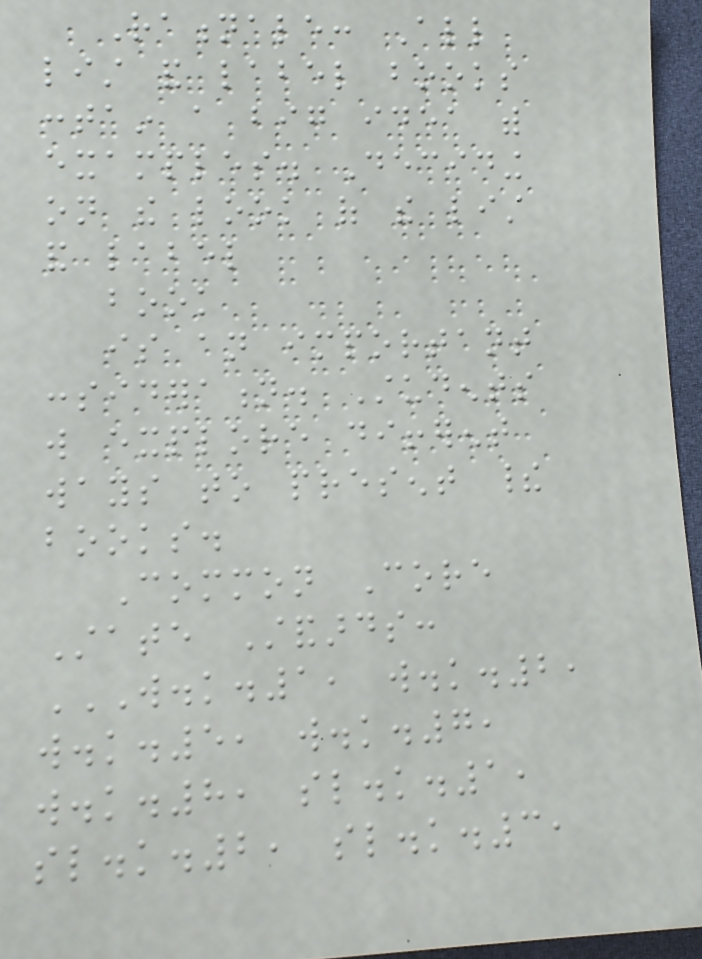Rationale: All
list and label books
contain a big idea with
examples. Deciding
on the look of the list
and label
book
is an important
consideration. Students
will explore different
ways to present their
books.
Common Core
State Standards:
W.K.1, W.K.2,
W.K.5, W.K.7,
W.K.8, SL.K.1,
SL.K.2, SL.K.3,
